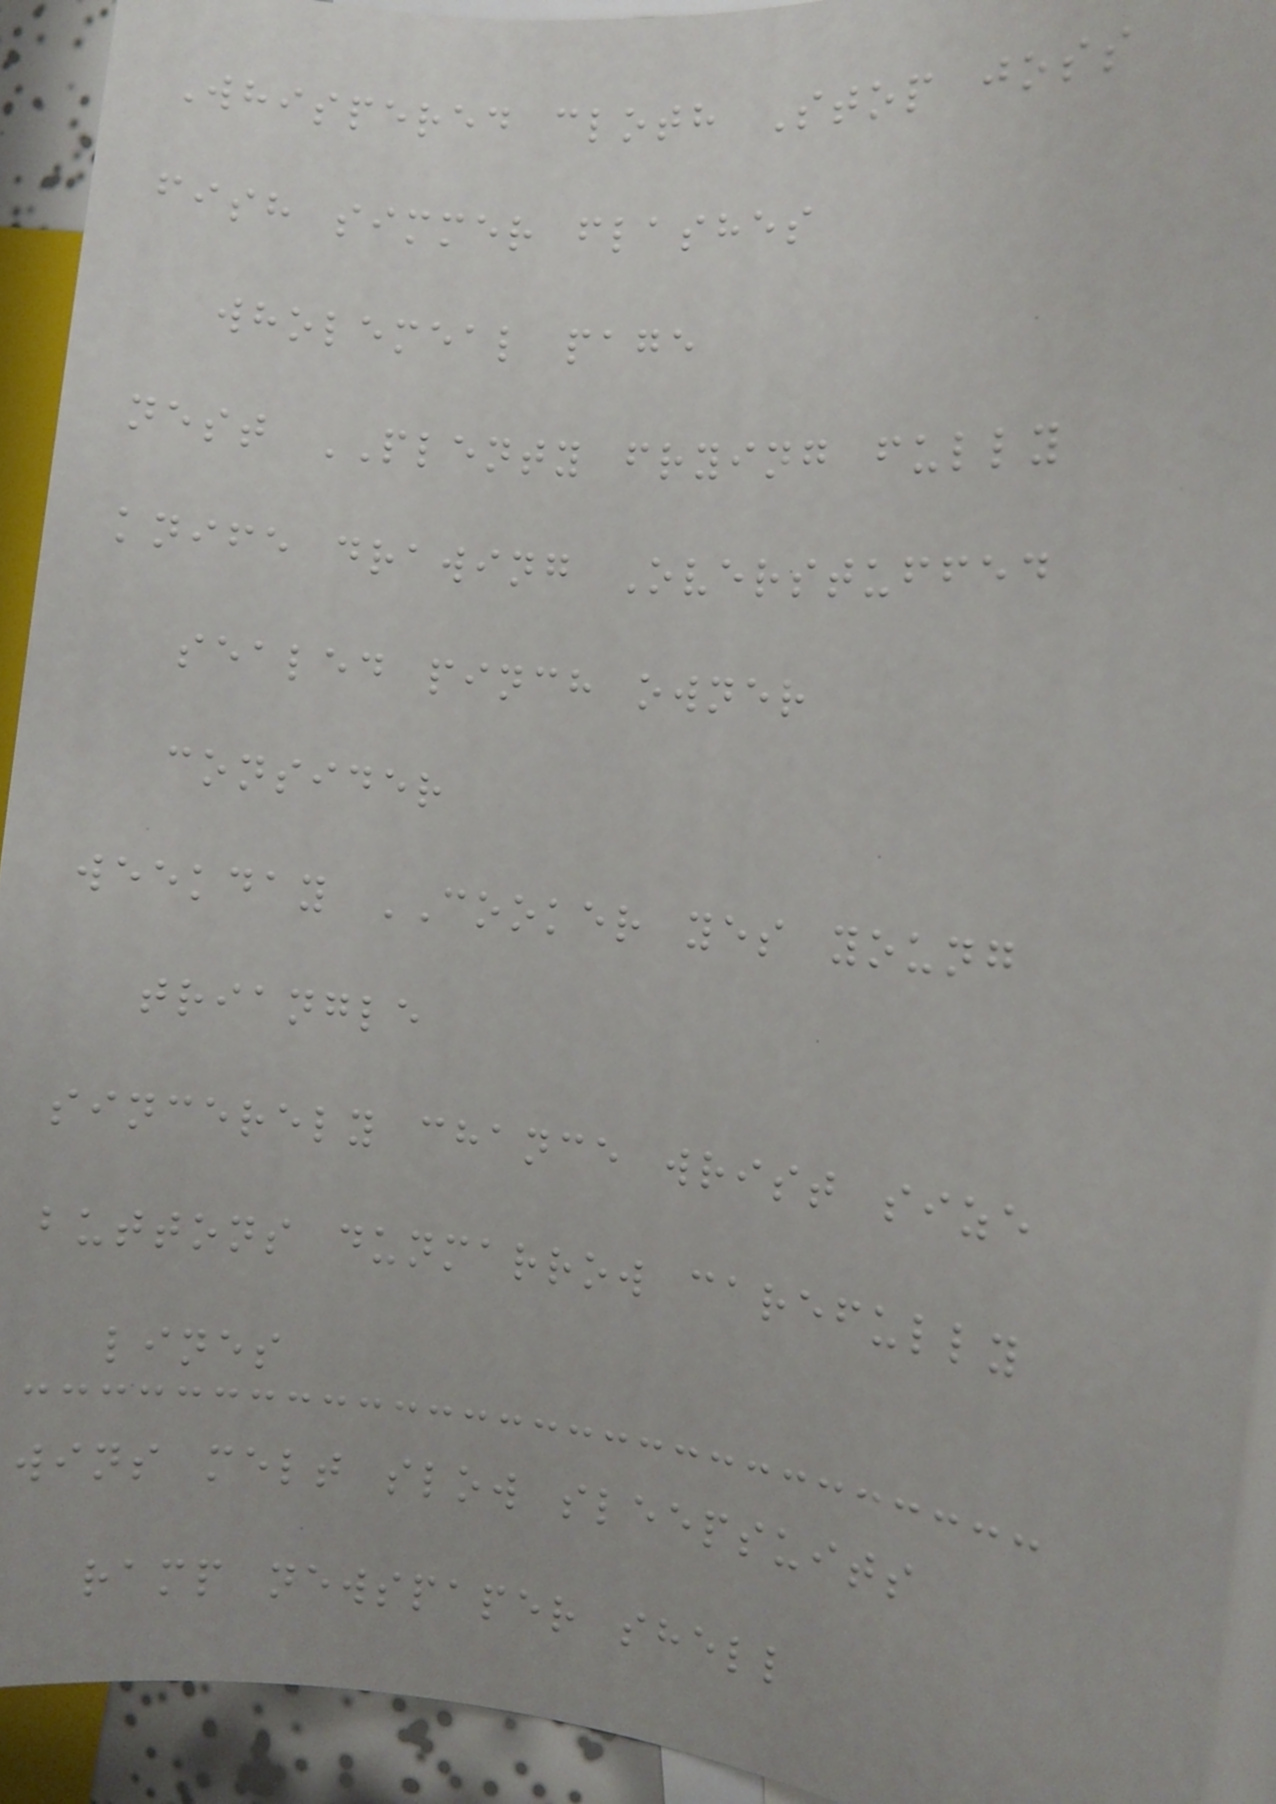Whispered cloth Stop joss
fish simmer flashes
wholemeal page
nest PLENTY frying fully
knife drawing Overstuffed
sealed pinch owner
consider
weekday COOKER yes young
triangle
sincerely chance wrist size
buttons dunmarrow carefully
lines
wins melt slow sleepsuits
ramp newspaper shell
